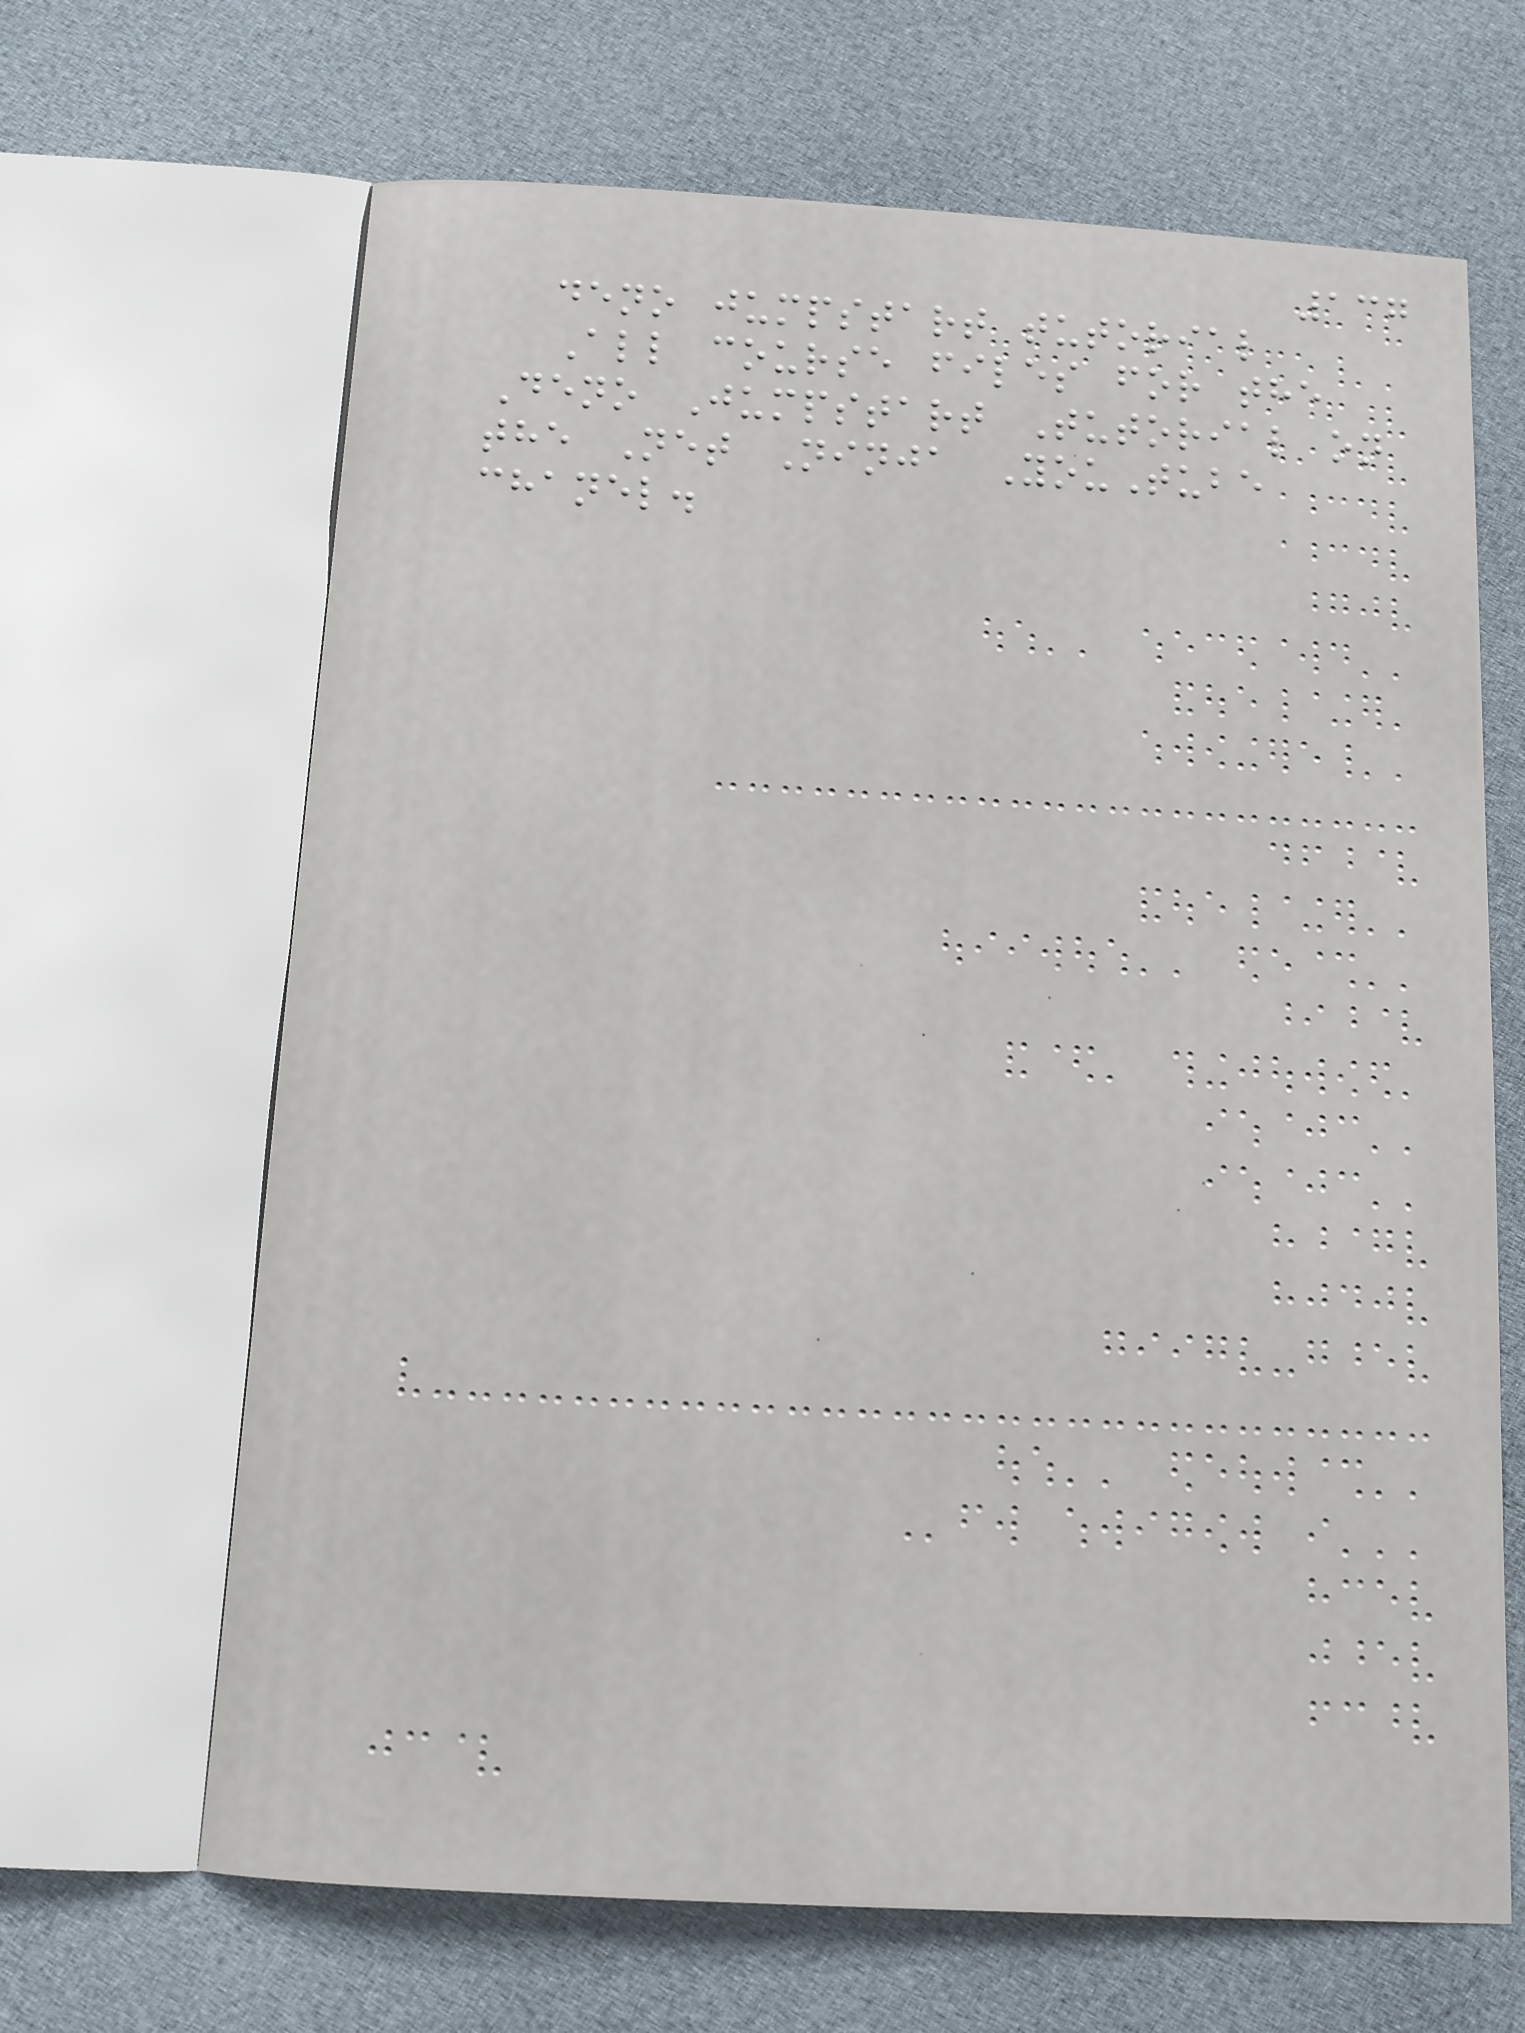137
deno jumpstart tutorial
All course files for the
Deno Jumpstart Tutorial on
the Net Ninja YouTube
chanel.
